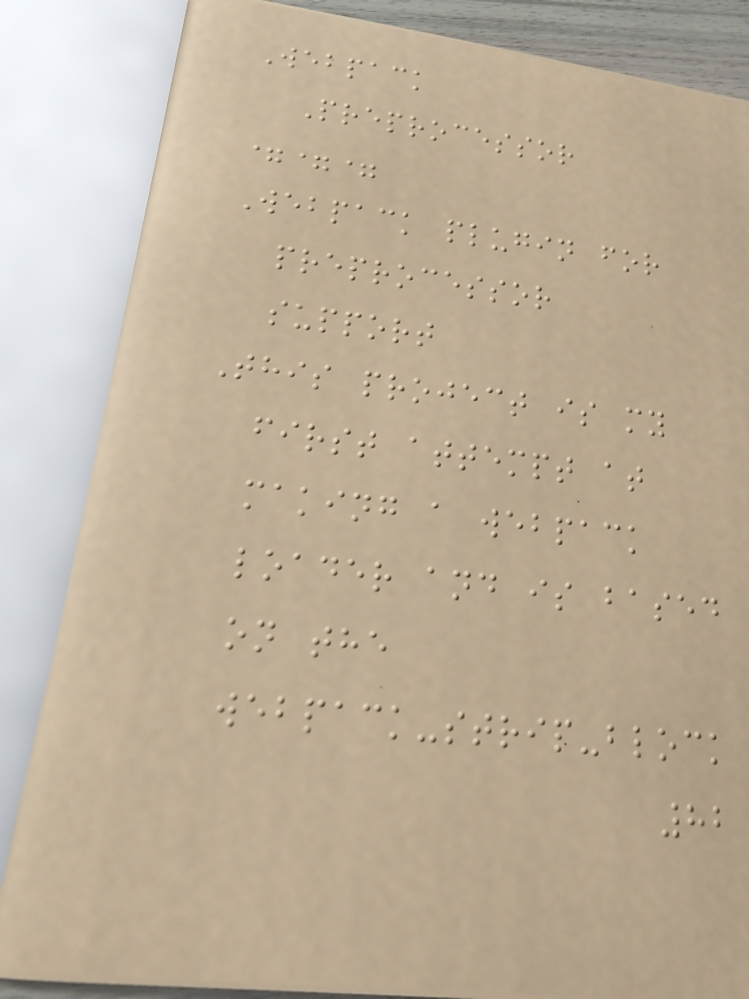Webpack
Preprocessor
===
Webpack plugin for
preprocessor
support
This project is my
first attempt at
making a webpack
loader and is based
on the
webpack-strip-block
82
